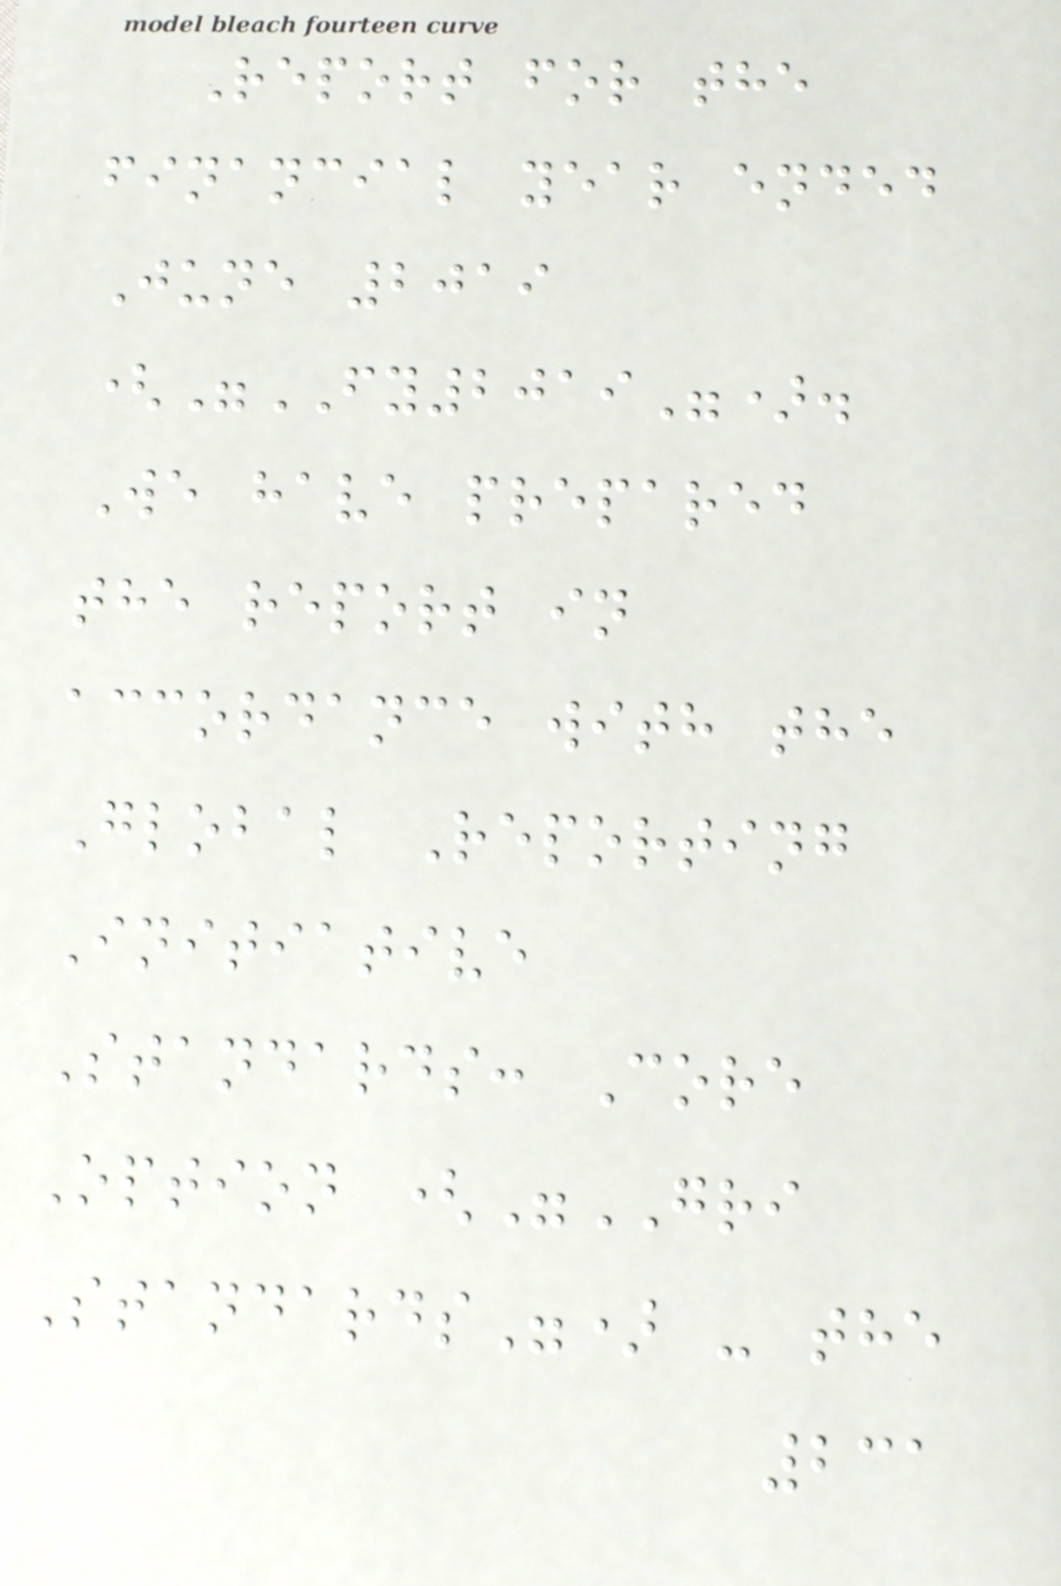Report for the
financial year ended
June 2019
("FY2019").
We have prepared
the report in
accordance with the
Global Reporting
Initiative
Standards: Core
Option ("GRI
Standards") - the
231
